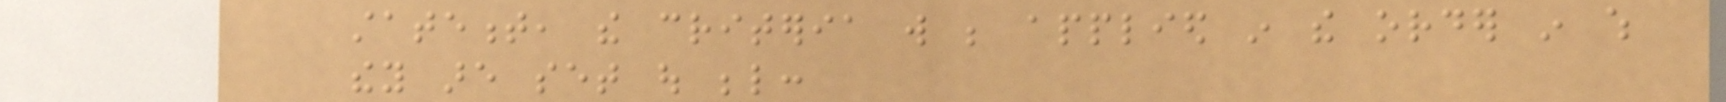statement, the criteria will be applied in the order in which
they are set out below:
